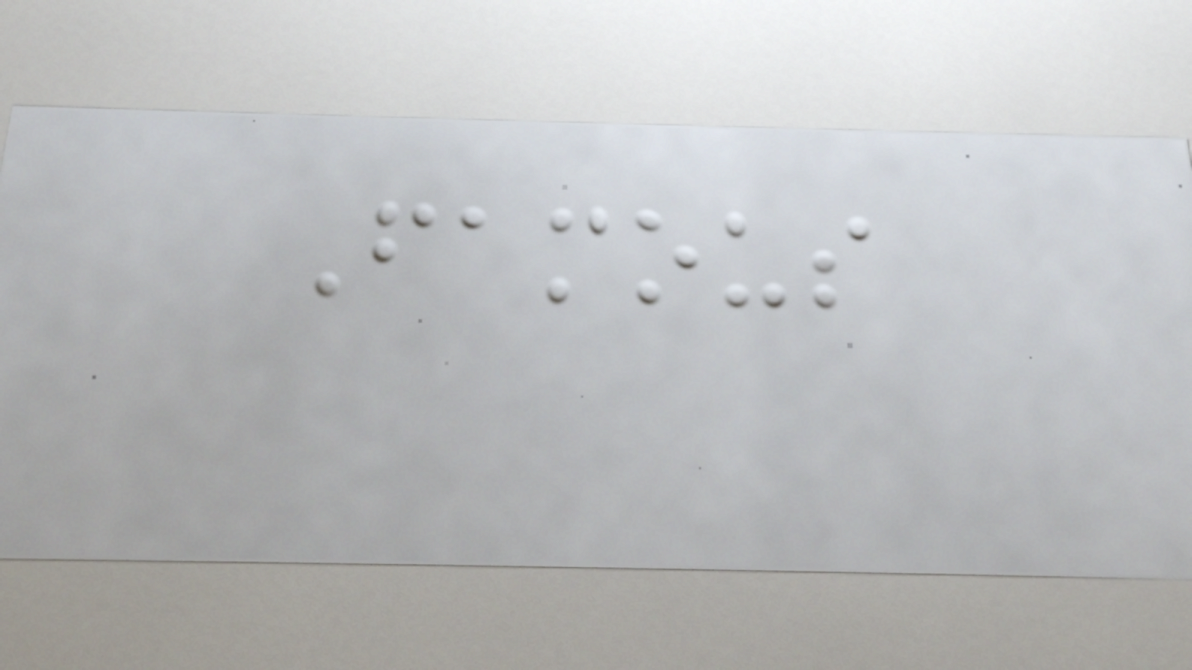Famous
